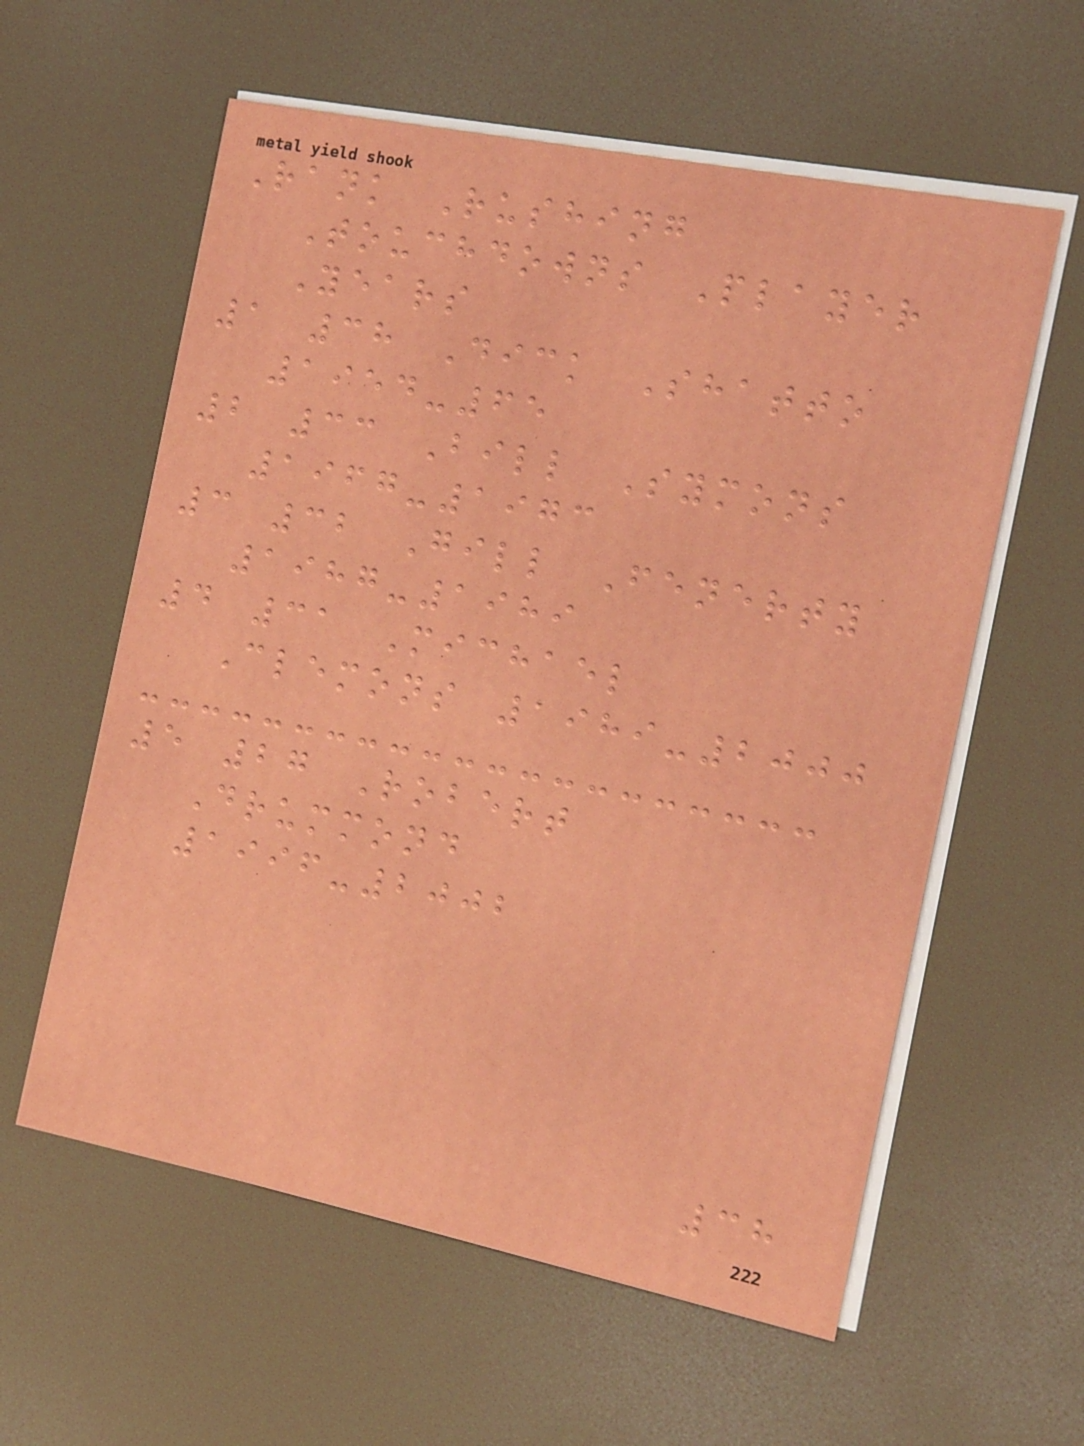Rank Rushing
Touchdowns Player
Years
1 38 Dick Shatto
1954-65
2 33 Bill Symons
1967-1973
3 32 Gill Fenerty
1987-1989
4 31 Michael
Clemons 1989-2000
5 27 Robert
Drummond
1996-2002
38
